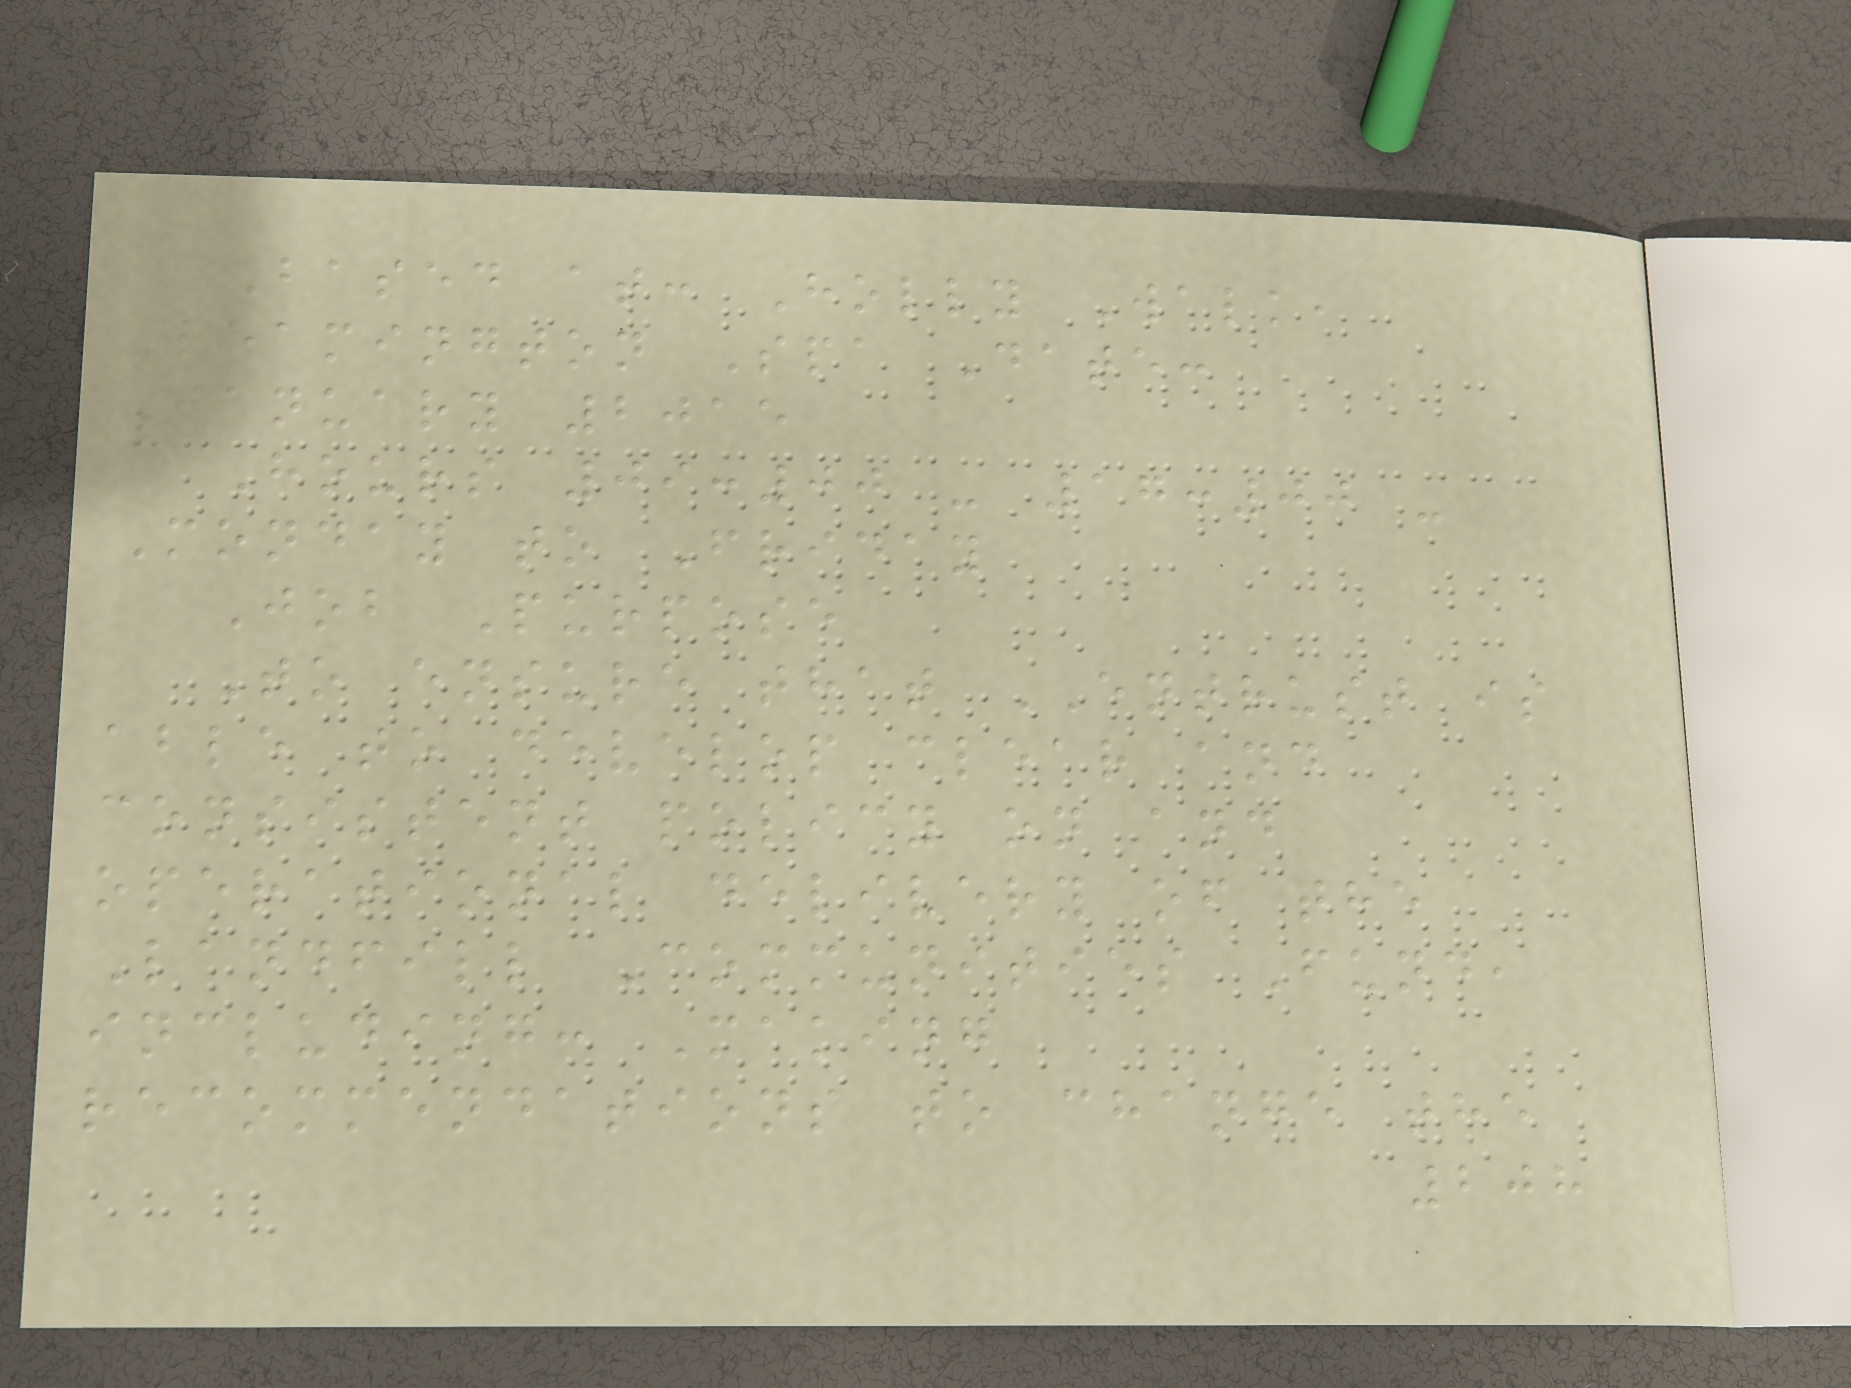Based at: Holly Walk,
Leamington Spa Date:
January 2015
Hours 09:00 - 17:00 -
Monday to Friday
Job Purpose
To ensure that ENTRUST is
able to develop clear and
consistent policy on and
operational delivery of the
Landfill Communities Fund,
including: Making
recommendations to change the
208
